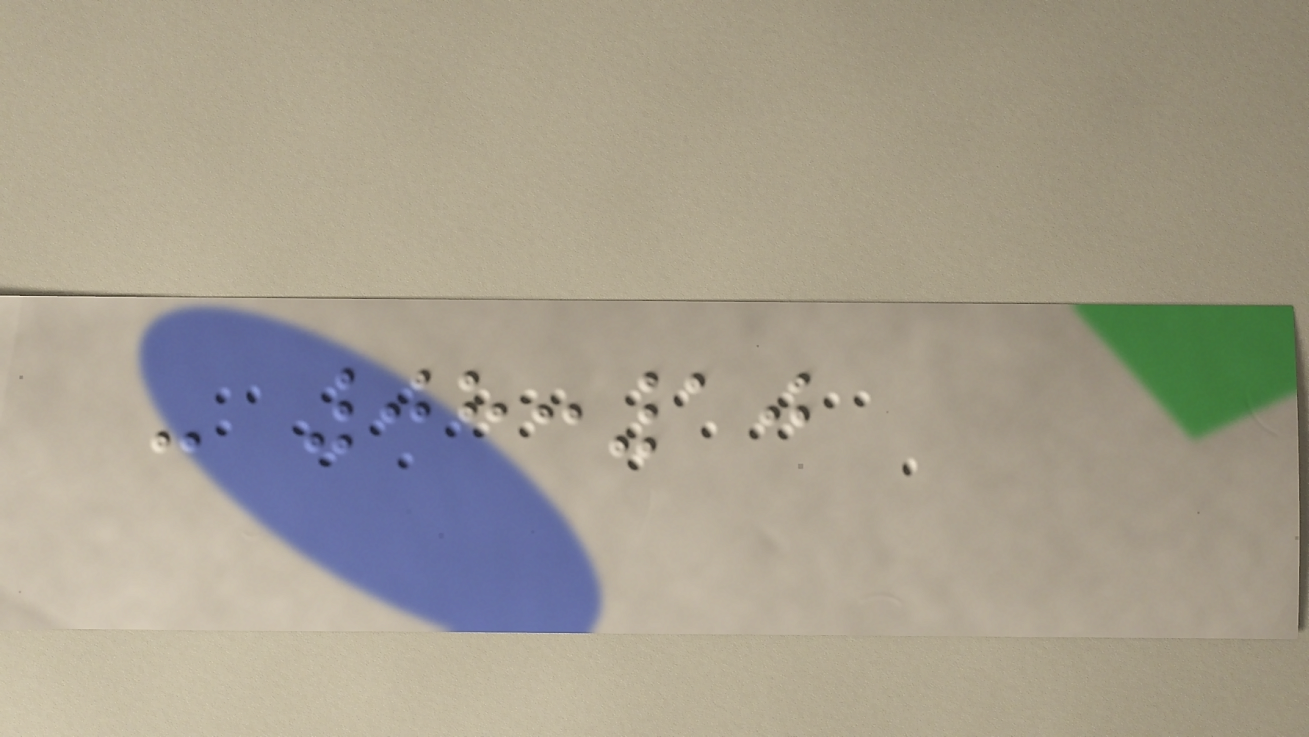- 08:10
